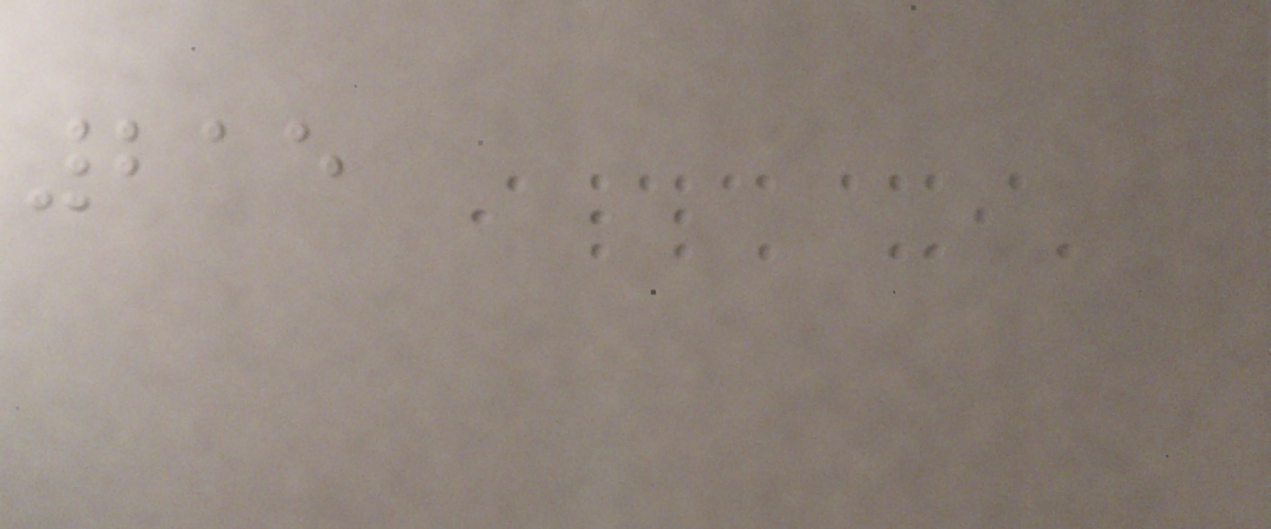215
